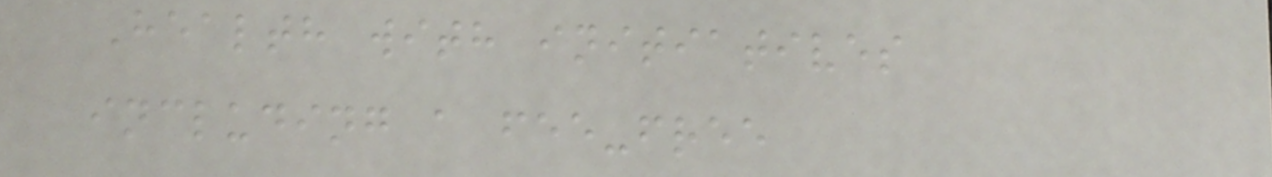Health with initiatives
including a fee-free
